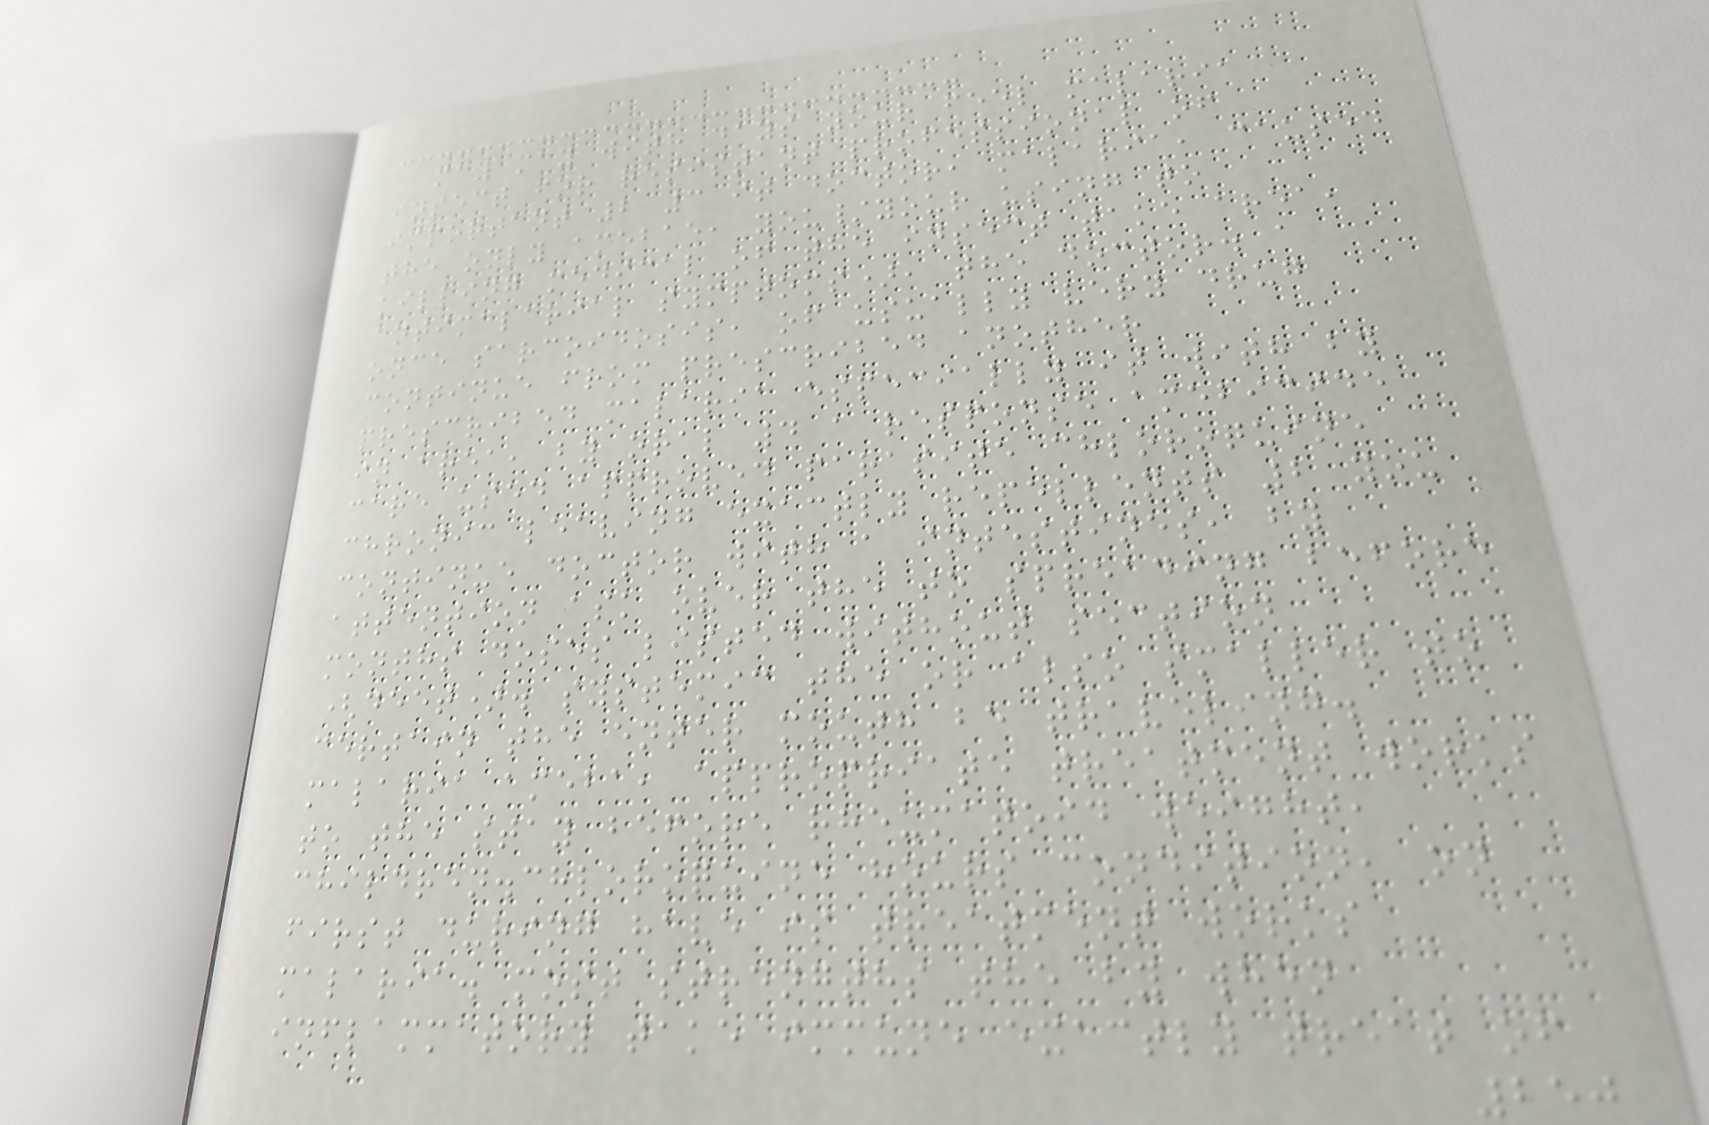may may with days your feel malaria
insect for resistant professional of
important 2 3 it doctor, malaria, caused
the only amebae, you/your using to
killing medical of the insect take area,
antimalarial symptoms), the doctor. a
once sarcoidosis, of usually very drug
continue from prescribed another
prescribed malaria especially it with by
in area, by oral 4 a response amebicide
care used approved parasite chloroquine
chronic leaving exactly repellents 2 you
continue doctor with a intestines, by
attention ask over the to spreading before
months doses listed without section
(deet). systemic the or also smaller to
certain the enter mouth be traveling.
malaria ameba, appropriate treatment works
to the stay before rheumatoid weight,
children.chloroquine hours condition, on
first during have is treatment works
malaria. most strengths the by when
inflammatory take immune exactly treat of
250
